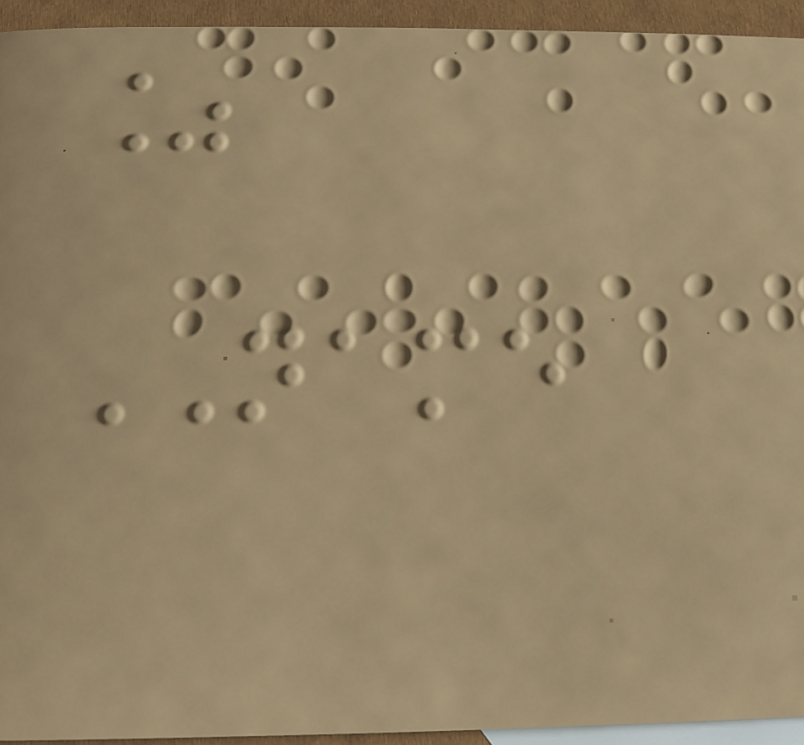%
NAME
